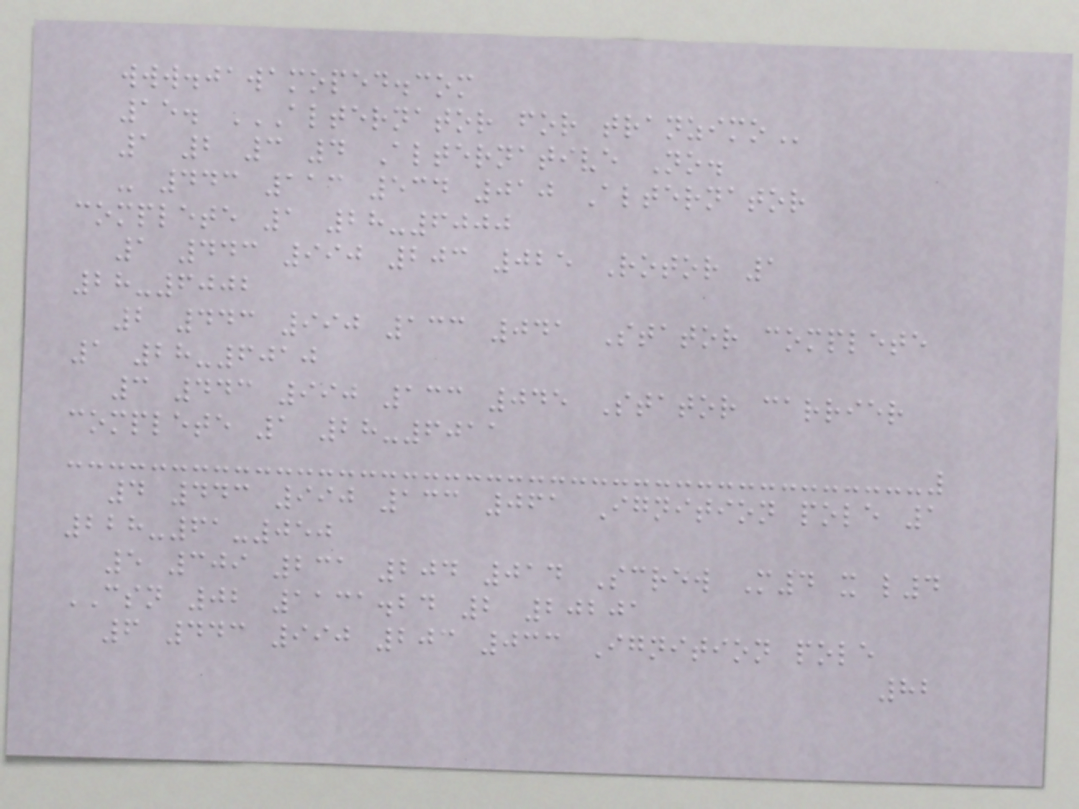www.jawamoped.com
15. ALTERNATOR FOR TRANZIMO
1 2 3 4 Alternative No.
- 443 113 534 010 Alternator
complete 1 28-6000
1 443 990 203 025 Rotor 1
28-6002
2 443 990 133 041 Stator complete
1 28-6010
3 443 990 133 045 Stator carrier
complete 1 28-6011
4 443 990 133 061 Ignition pole 1
228-61-050
5 309 231 204 014 Screw M4 x l4
CSN 02 1131.24 2 20201
6 443 990 203 033 Ignition pole
82
